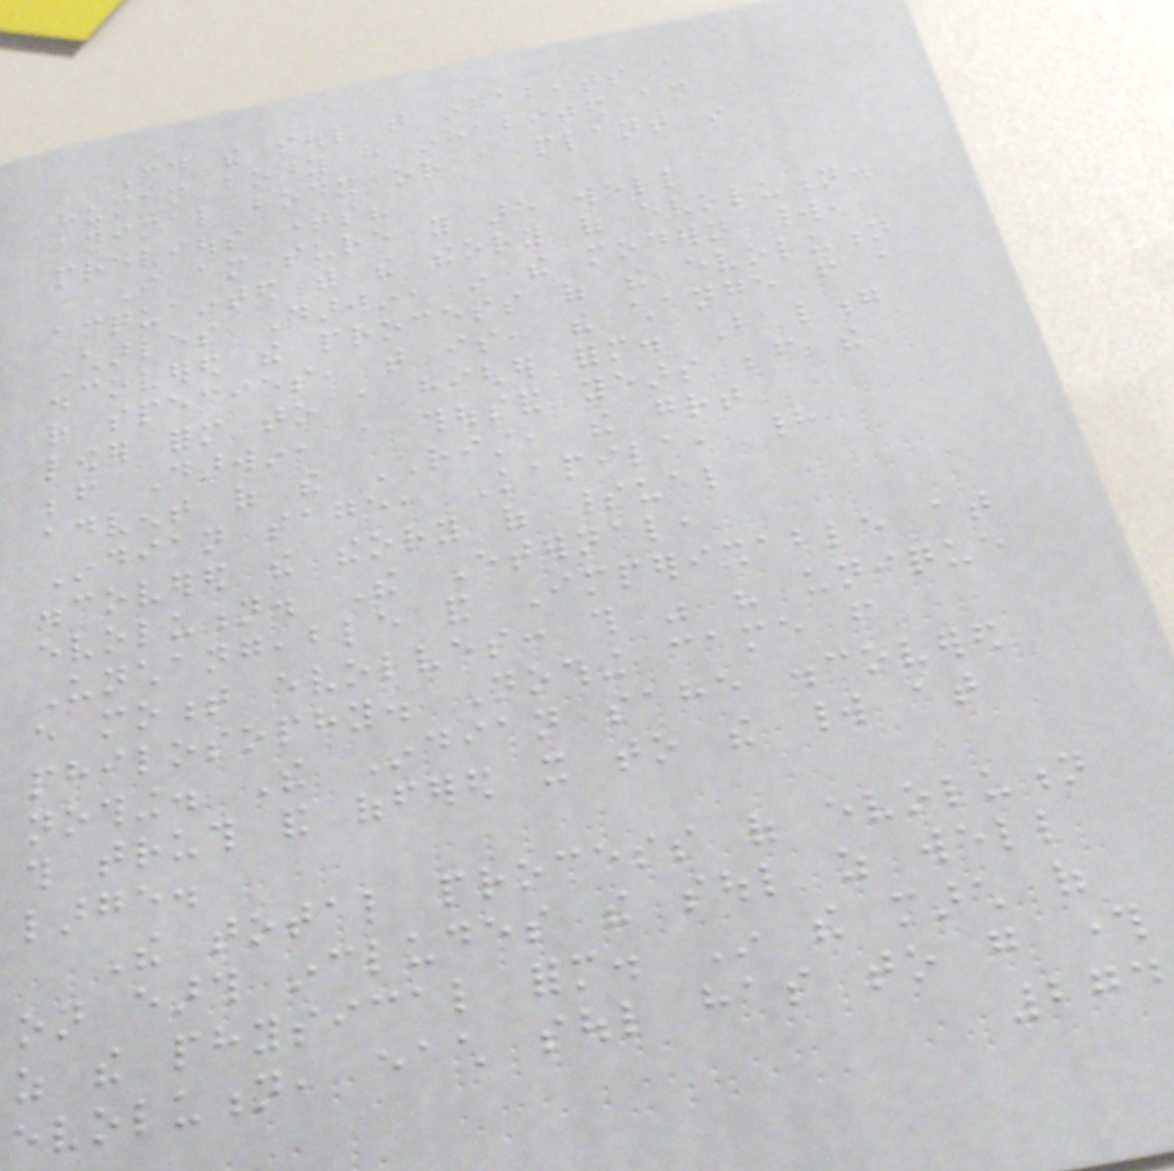Could the soul that inhabits a
human body have inhabited an
animal body or a plant in
previous times?
I am sure you are well
acquainted with the theory of evolution.
Charles Darwin, in the modern world,
discovered the process of the evolution
of species, that is, the change from a
lower form to a higher form. But long
before Darwin, a thousand years before the
advent of the Christ, the great
Indian sage, Kapila, had
discovered the theory of spiritual
evolution. The Eternal,
Unchangeable and Imperishable at
every moment evolves: this was his unique
philosophy. Nothing came from
nothing. The Indian sage discovered
this truth and offered it to the world at
large.
The total process of evolution
on earth includes the soul as well
as the physical form. In the march of
evolution, each soul has to go through
274
